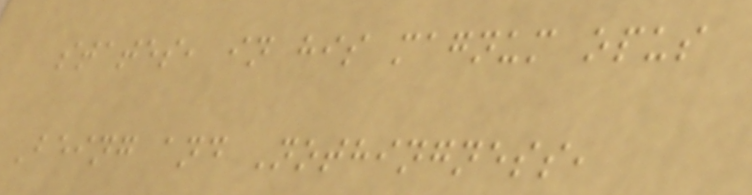states, in his magnum opus
Being and Nothingness,
